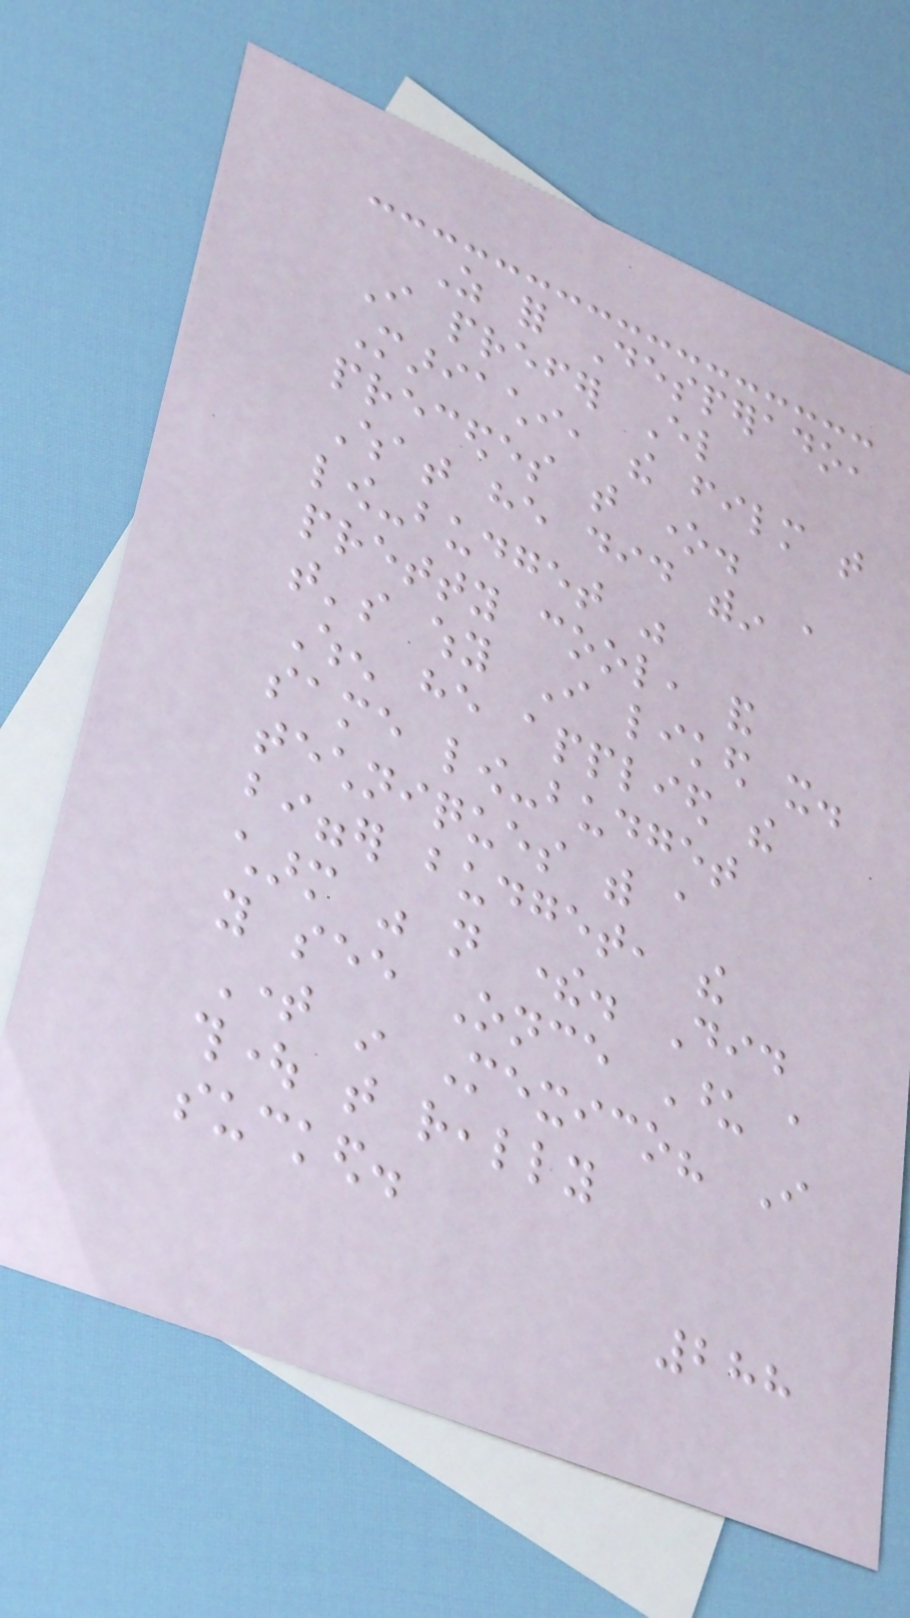As for Desperado,
I prefer El
Mariachi, the film that
precedes that one.
What he did within a
low-budget was
pretty cool, and
that's why I liked it.
When he applied the
same low-budget
techniques with a
bigger budget, the
charm was not there. Did
you see Once Upon a
Time in Mexico? I
thought that really
sucked.
288
